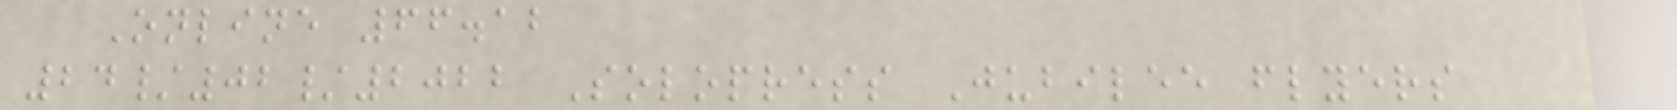Online 66.12
24/02/2022 Solopress Jubilee flyers
